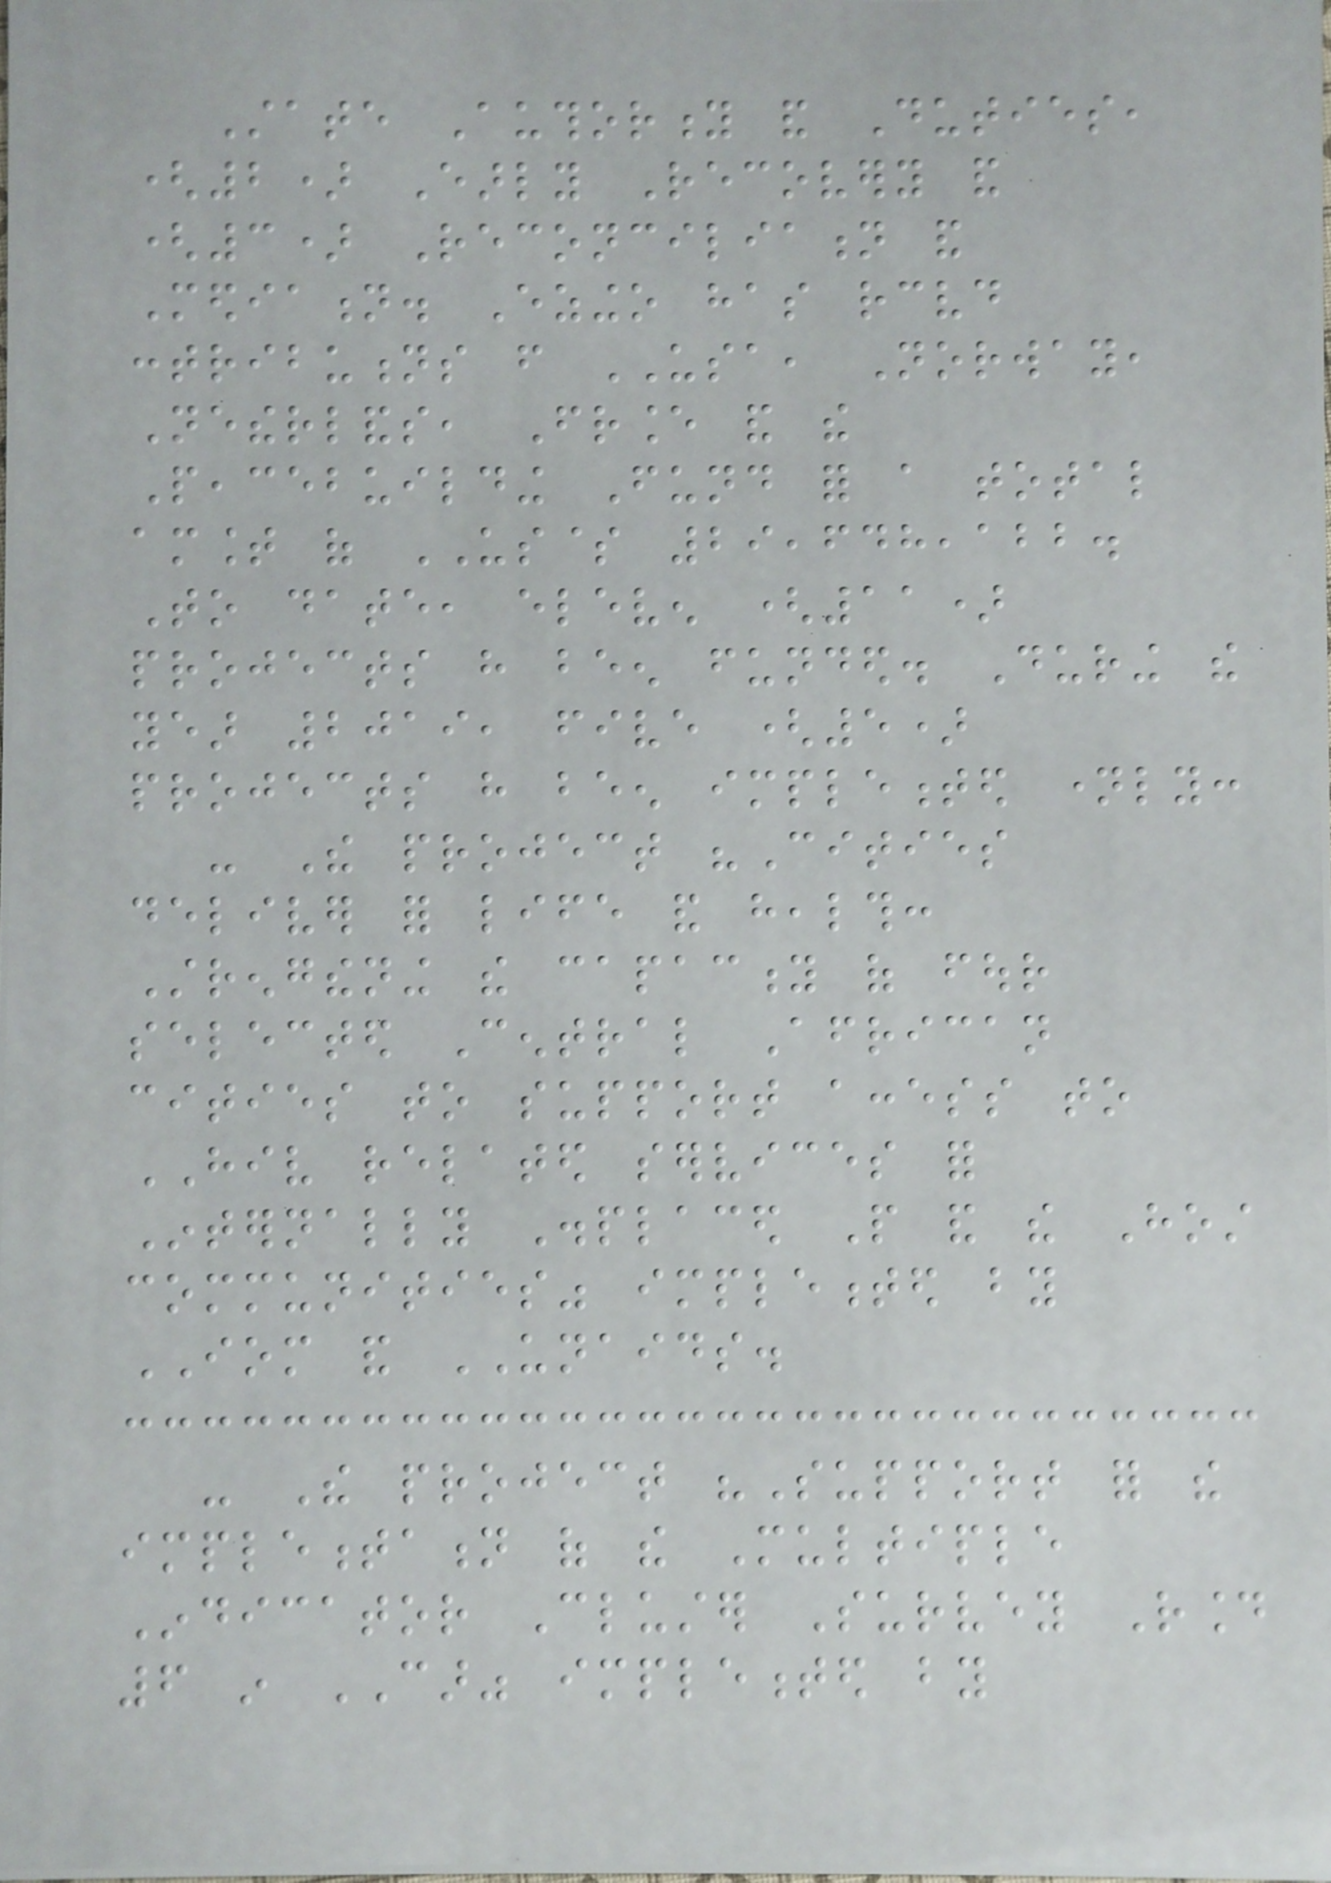State Authority and Duties,
(2) Early Recovery and
(3) Reconciliation and
Mediation. Ezingo has received
contributions from USA, Norway,
Netherlands, France and the
Peacebuilding Fund for a total
amount of US$ 29,648,122.
To date, eleven (11)
projects have been funded. During the
year 2019, five (5)
projects have been implemented namely:
- The project "Cities
deliver for life and health:
Strengthening the capacity of four
selected Central African
cities to support access to
HIV related services for
Internally Displaced People and the Host
communities" implemented by
IOM and UNAIDS.
- The project "Support for the
implementation of the Multiple
Indicator Cluster Survey Round
6 in CAR" implemented by
